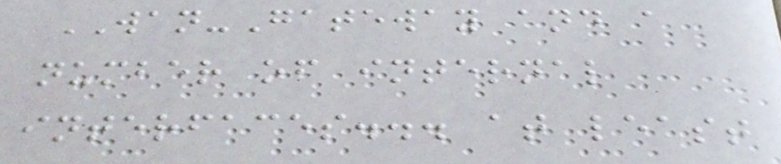WAN-Gateway and a
number of internal
interfaces... at least
